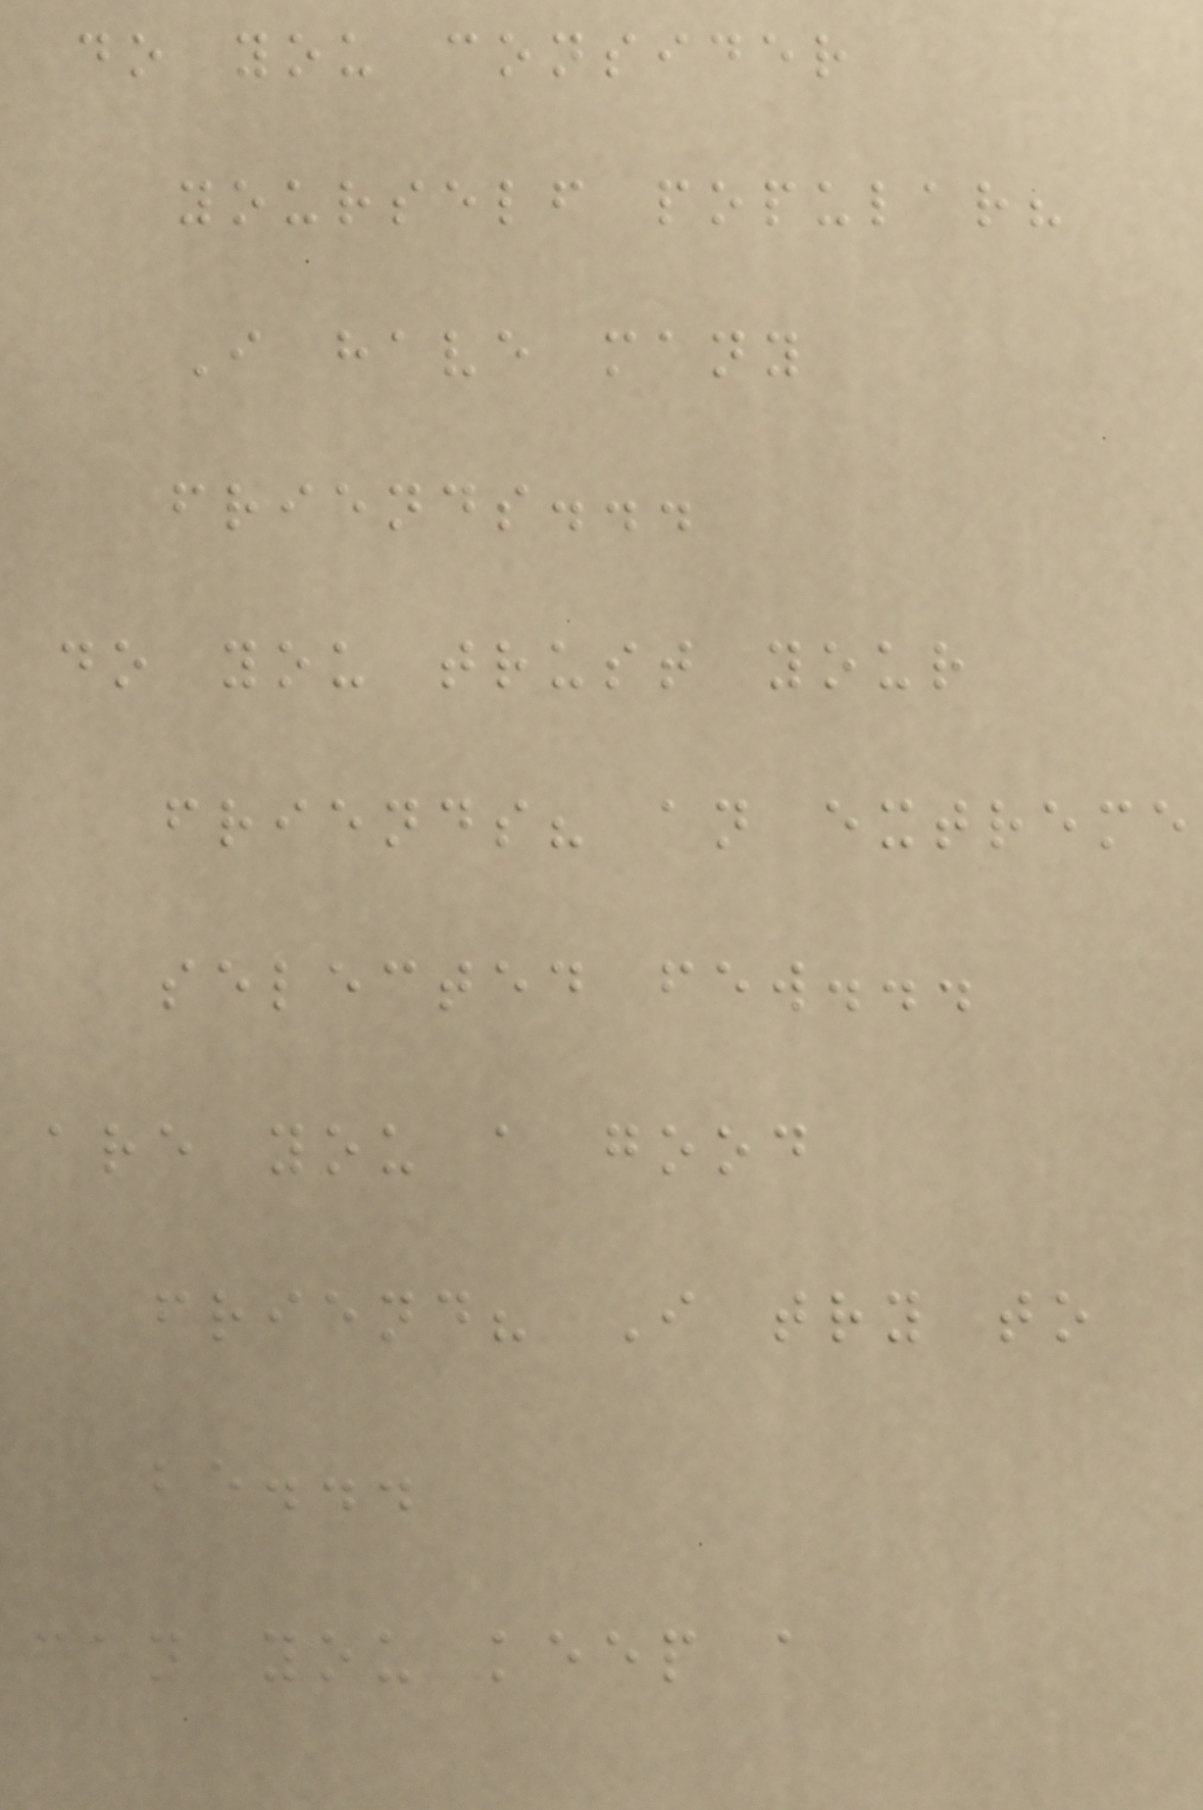do you consider
yourself popular?
I have many
friends...
do you trust your
friends? an extreme
selected few...
are you a good
friend? I try to
be...
can you keep a
